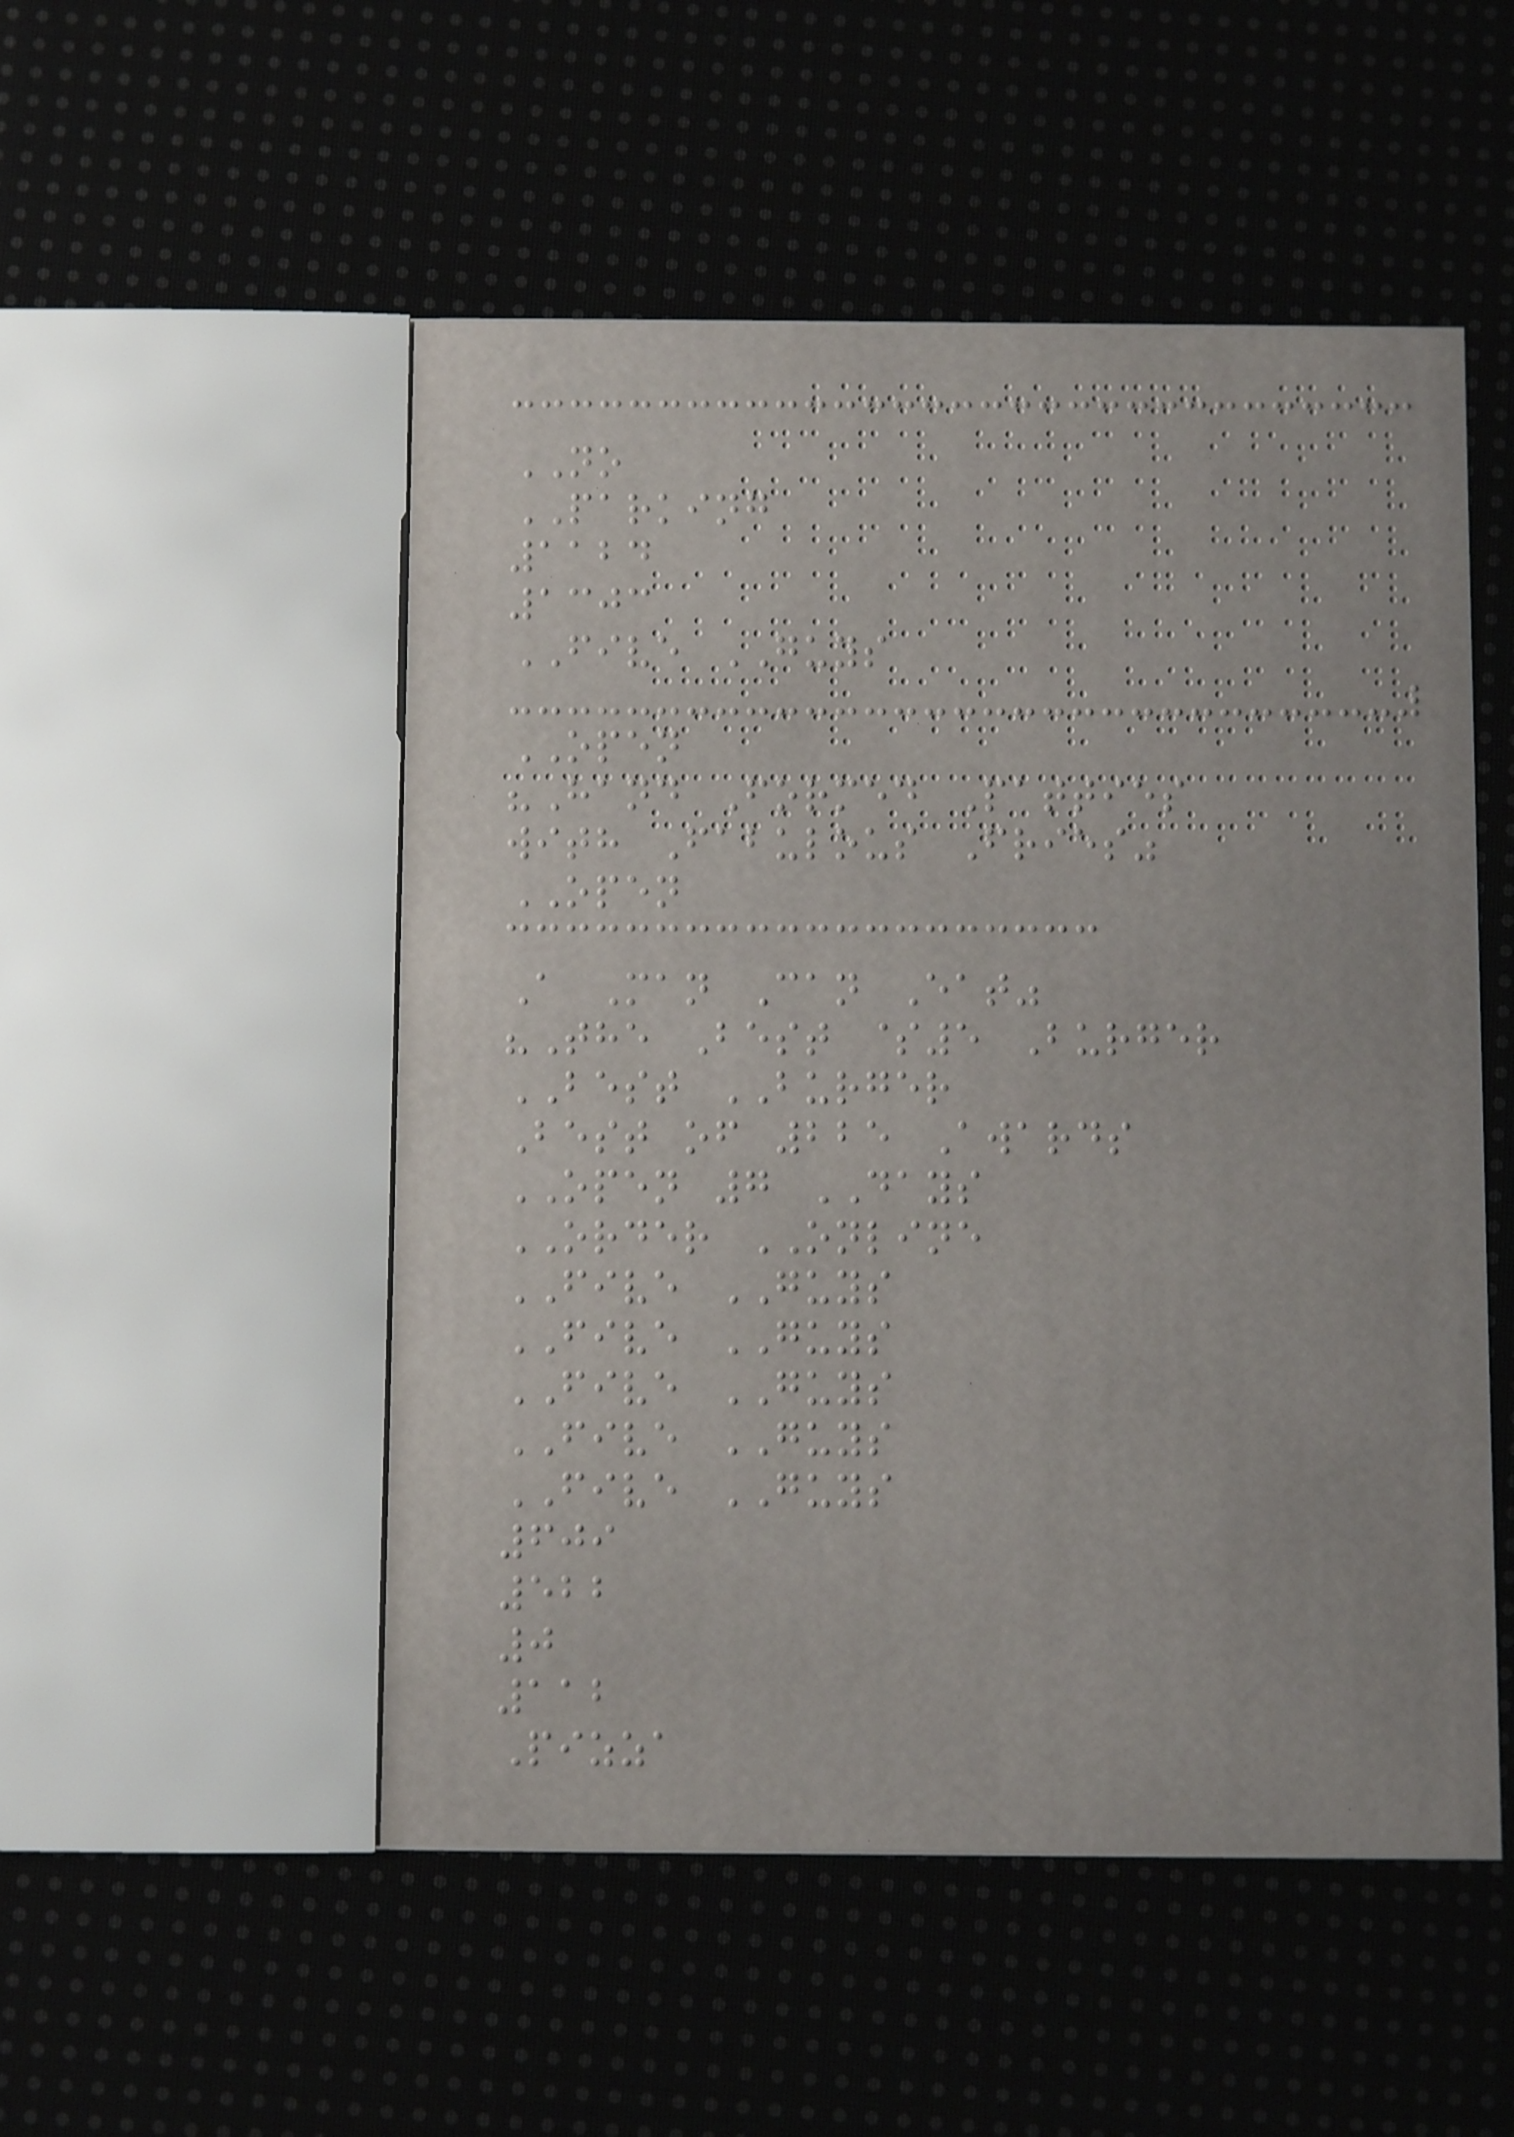NO
PARKING
1124
1303
FIVE GUYS
OPEN
"Hand Formed Patties
with Fabulous Fries"
OPEN
A Man Can Eat"
"The Best $5 Burger
BEST BURGER
Best of 225 Awards
OPEN 7 DAYS
ORDER ONLINE
FIVE GUYS
FIVE GUYS
FIVE GUYS
FIVE GUYS
FIVE GUYS
609
522
0
112
Pizza
